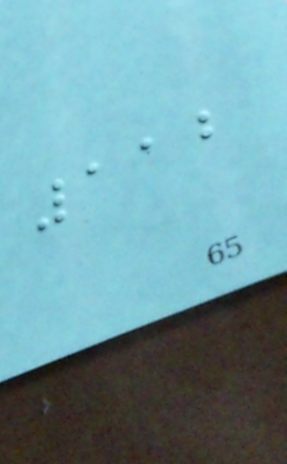112
